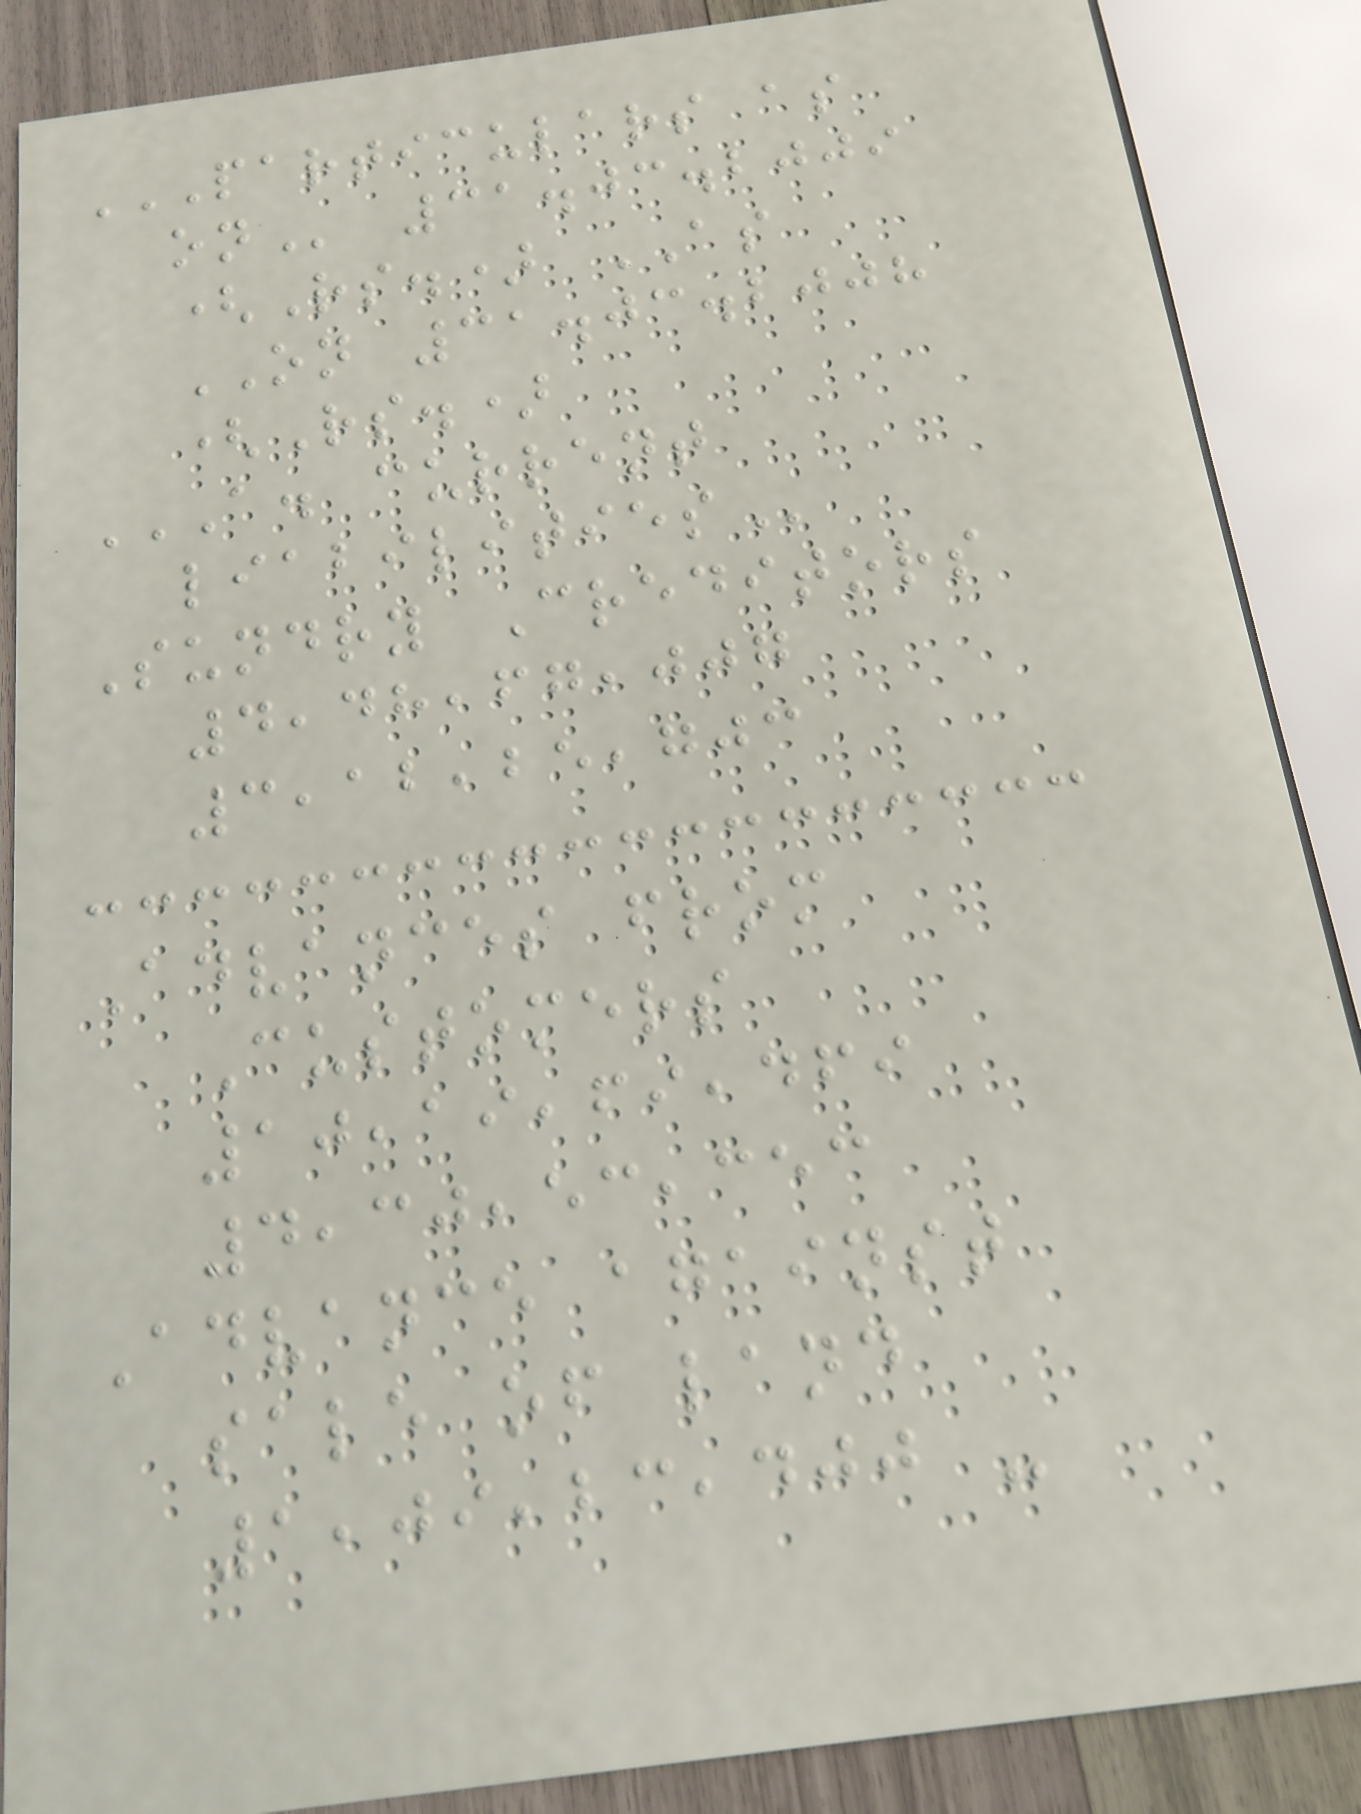PARTICULARS AS
ON 31.03.2009
(Rs.) AS
ON 31.03.2008
(Rs.)
A. CURRENT
LIABILITIES
Sundry Creditors
4,48,67,007
3,12,25,703
Advances from
Customers
10,19,69,469
4,30,53,353
Advance against
sale of land
1,09,23,400 -
